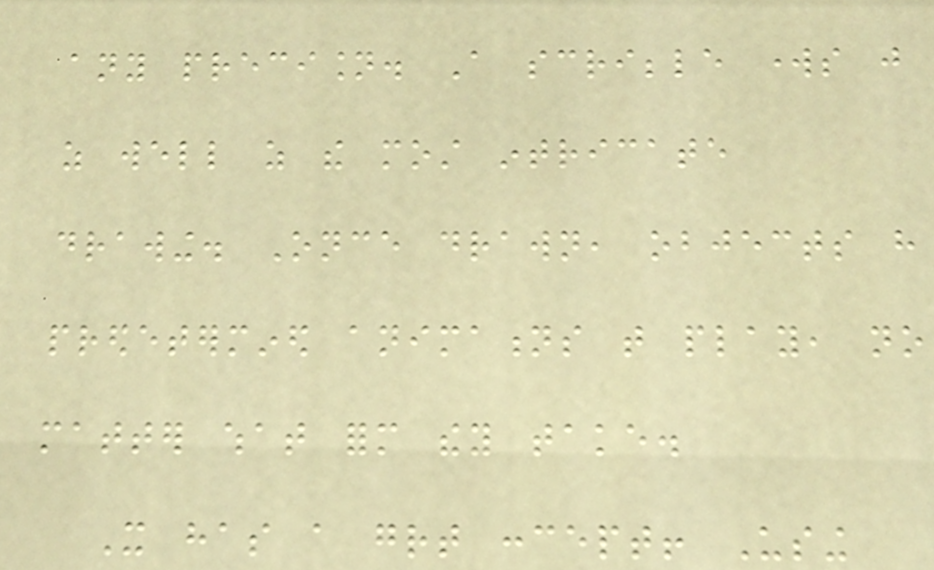any precision. A scribble works just
as well as the most intricate
drawing. Once drawn, objects have
predetermined animations that play, no
matter what form they take.
It has a great concept! Using
